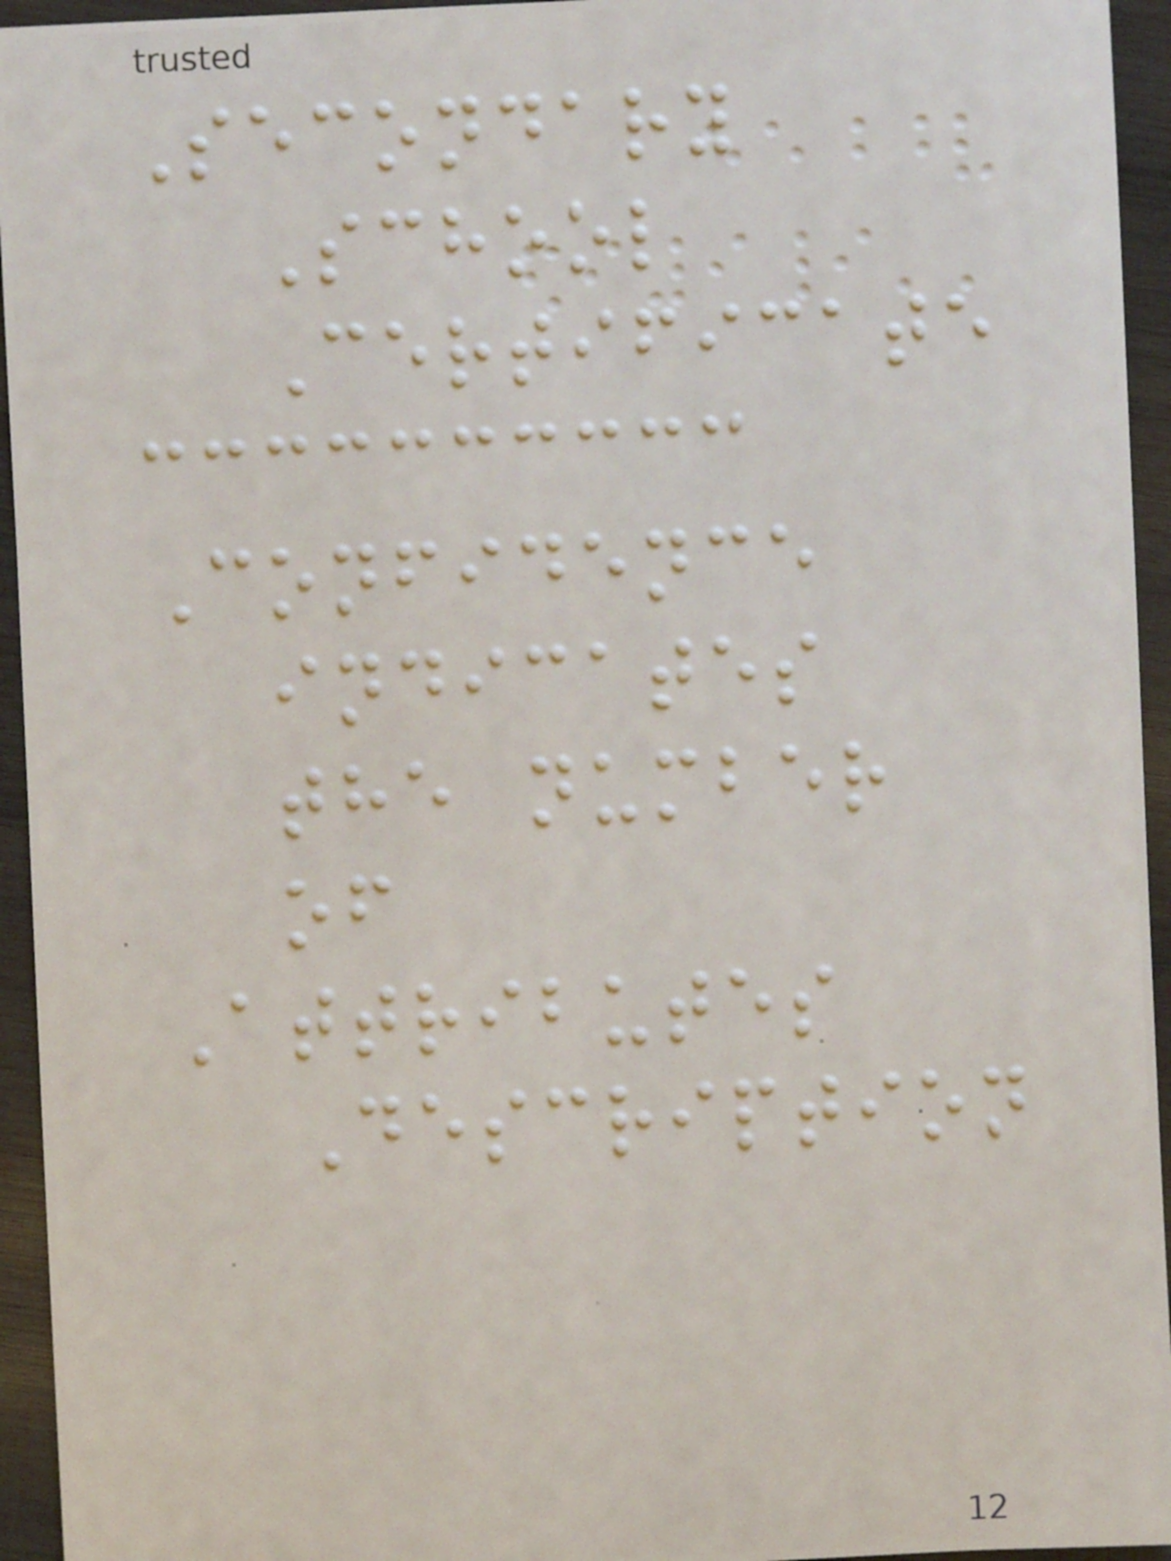Secondary
School
Certificate
Confidence
indicates
the number
of
Attributes
Description
